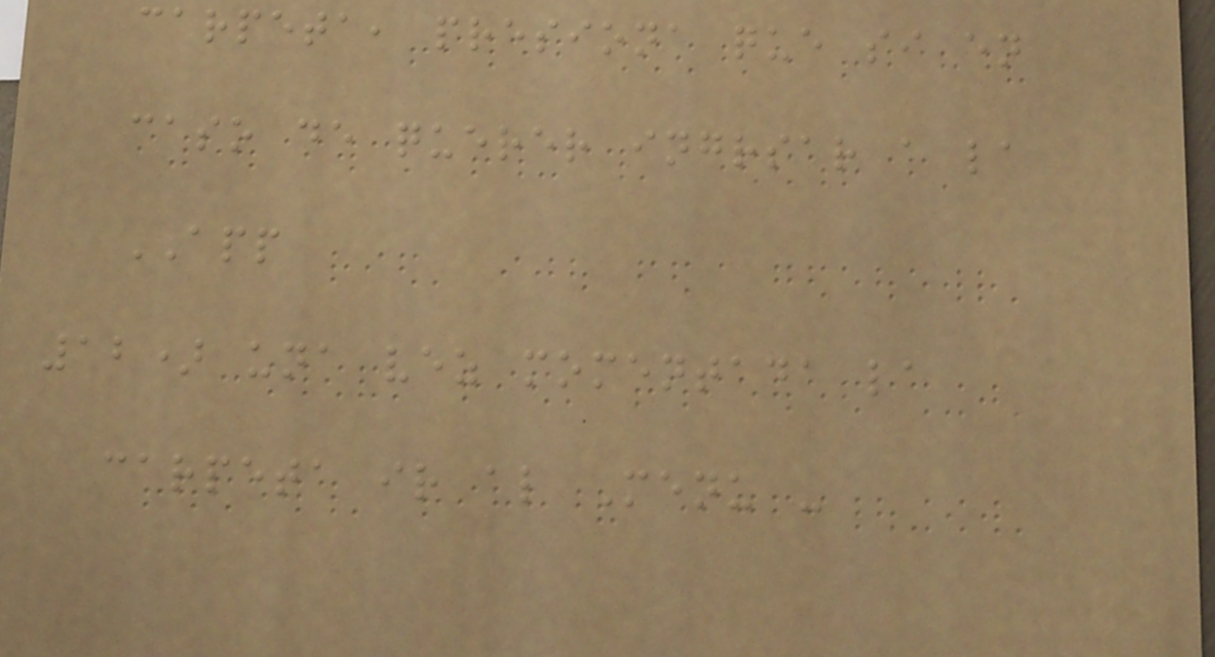carpeta, presiona que si en
caso de querer ingrsar a la
APP
12) una vez momentada la
carpeta ir al Menu -
